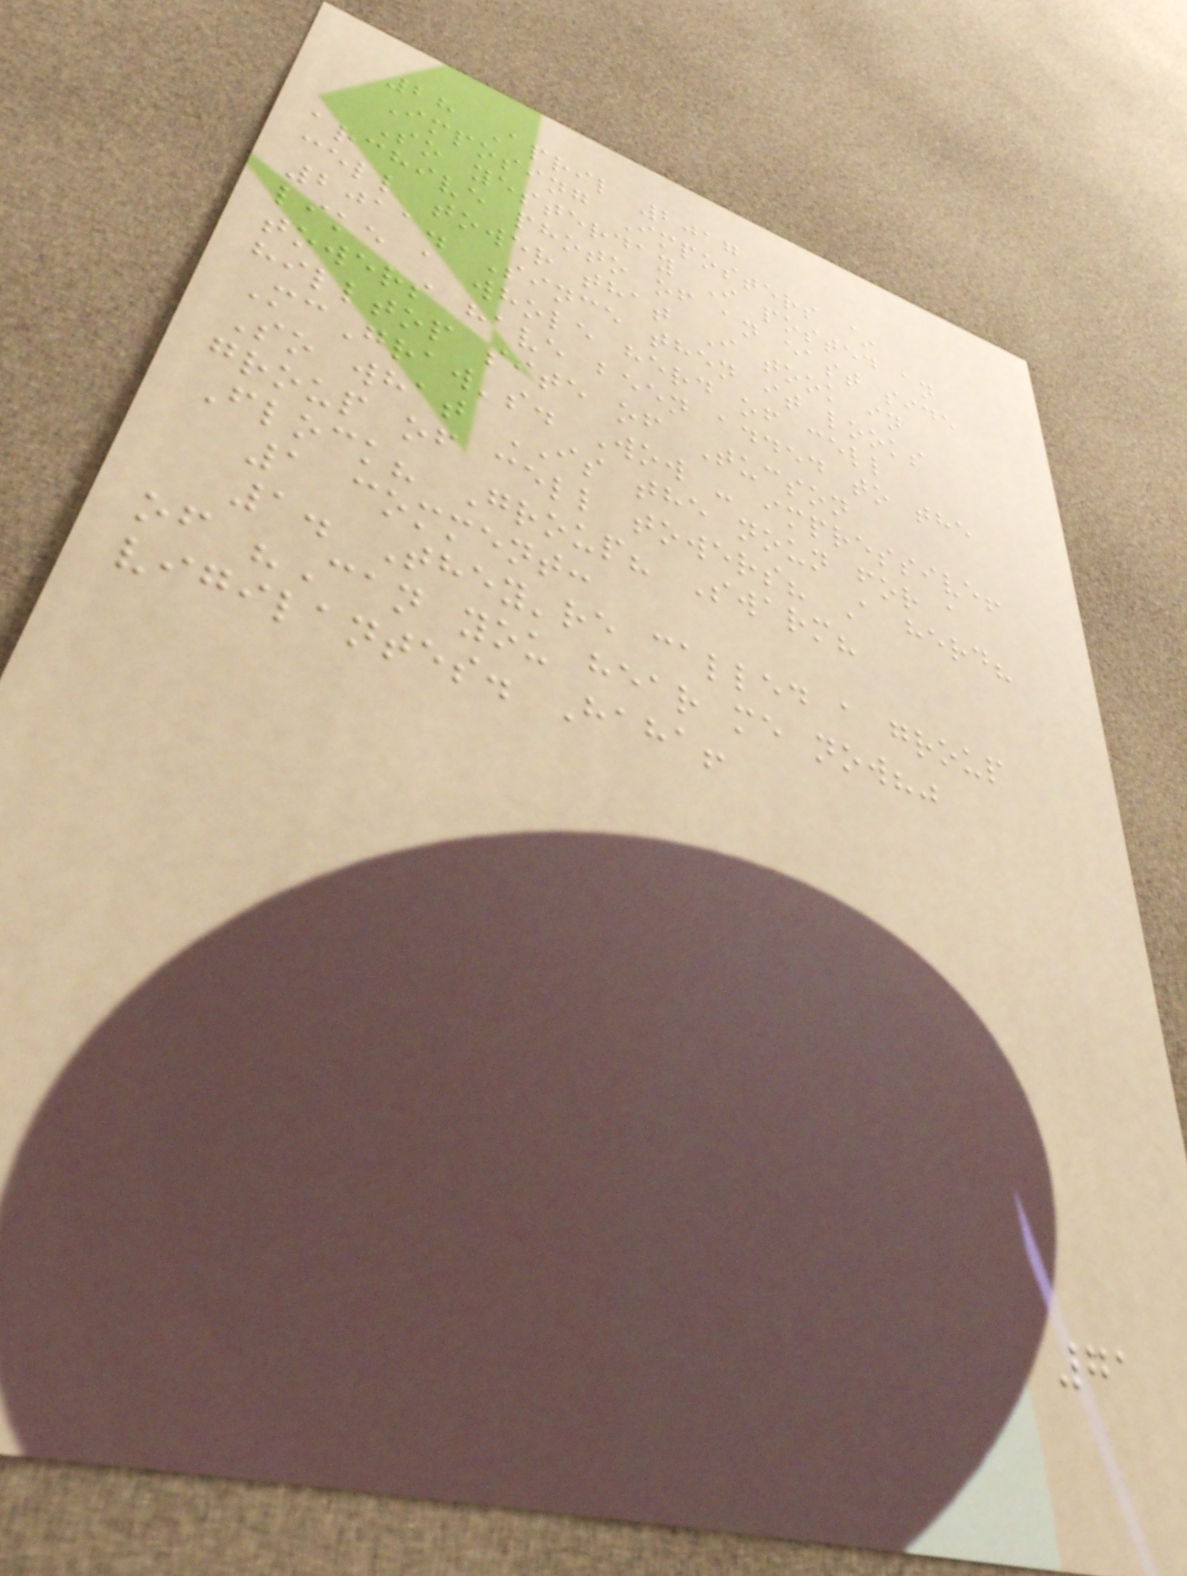28 April 2017
Imposing Imposters ~
So yesterday I posted an
archive photo of an east side
cell tower that I took in
2011. Since then it looks
like a whole herd of cell
towers have been added to the
hilltop site of Tucson
McGraw's. Wow - impressive!
So what IS the noun for a
group of cell towers? A herd?
Flock? Group? Swarm?
1 comment:
1. They're called a group
of "Can you hear me now?"
vigilantes. Haha!
71
